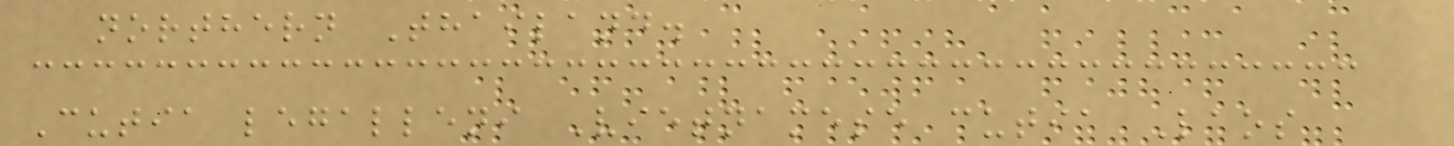northern Thailand.
Cutia legalleni Vietnamese cutia Laos
